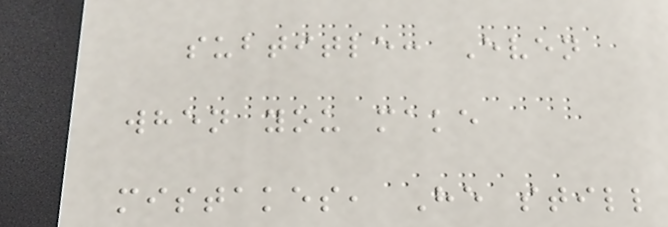subtitle: Even
when you make
mistakes, He still
